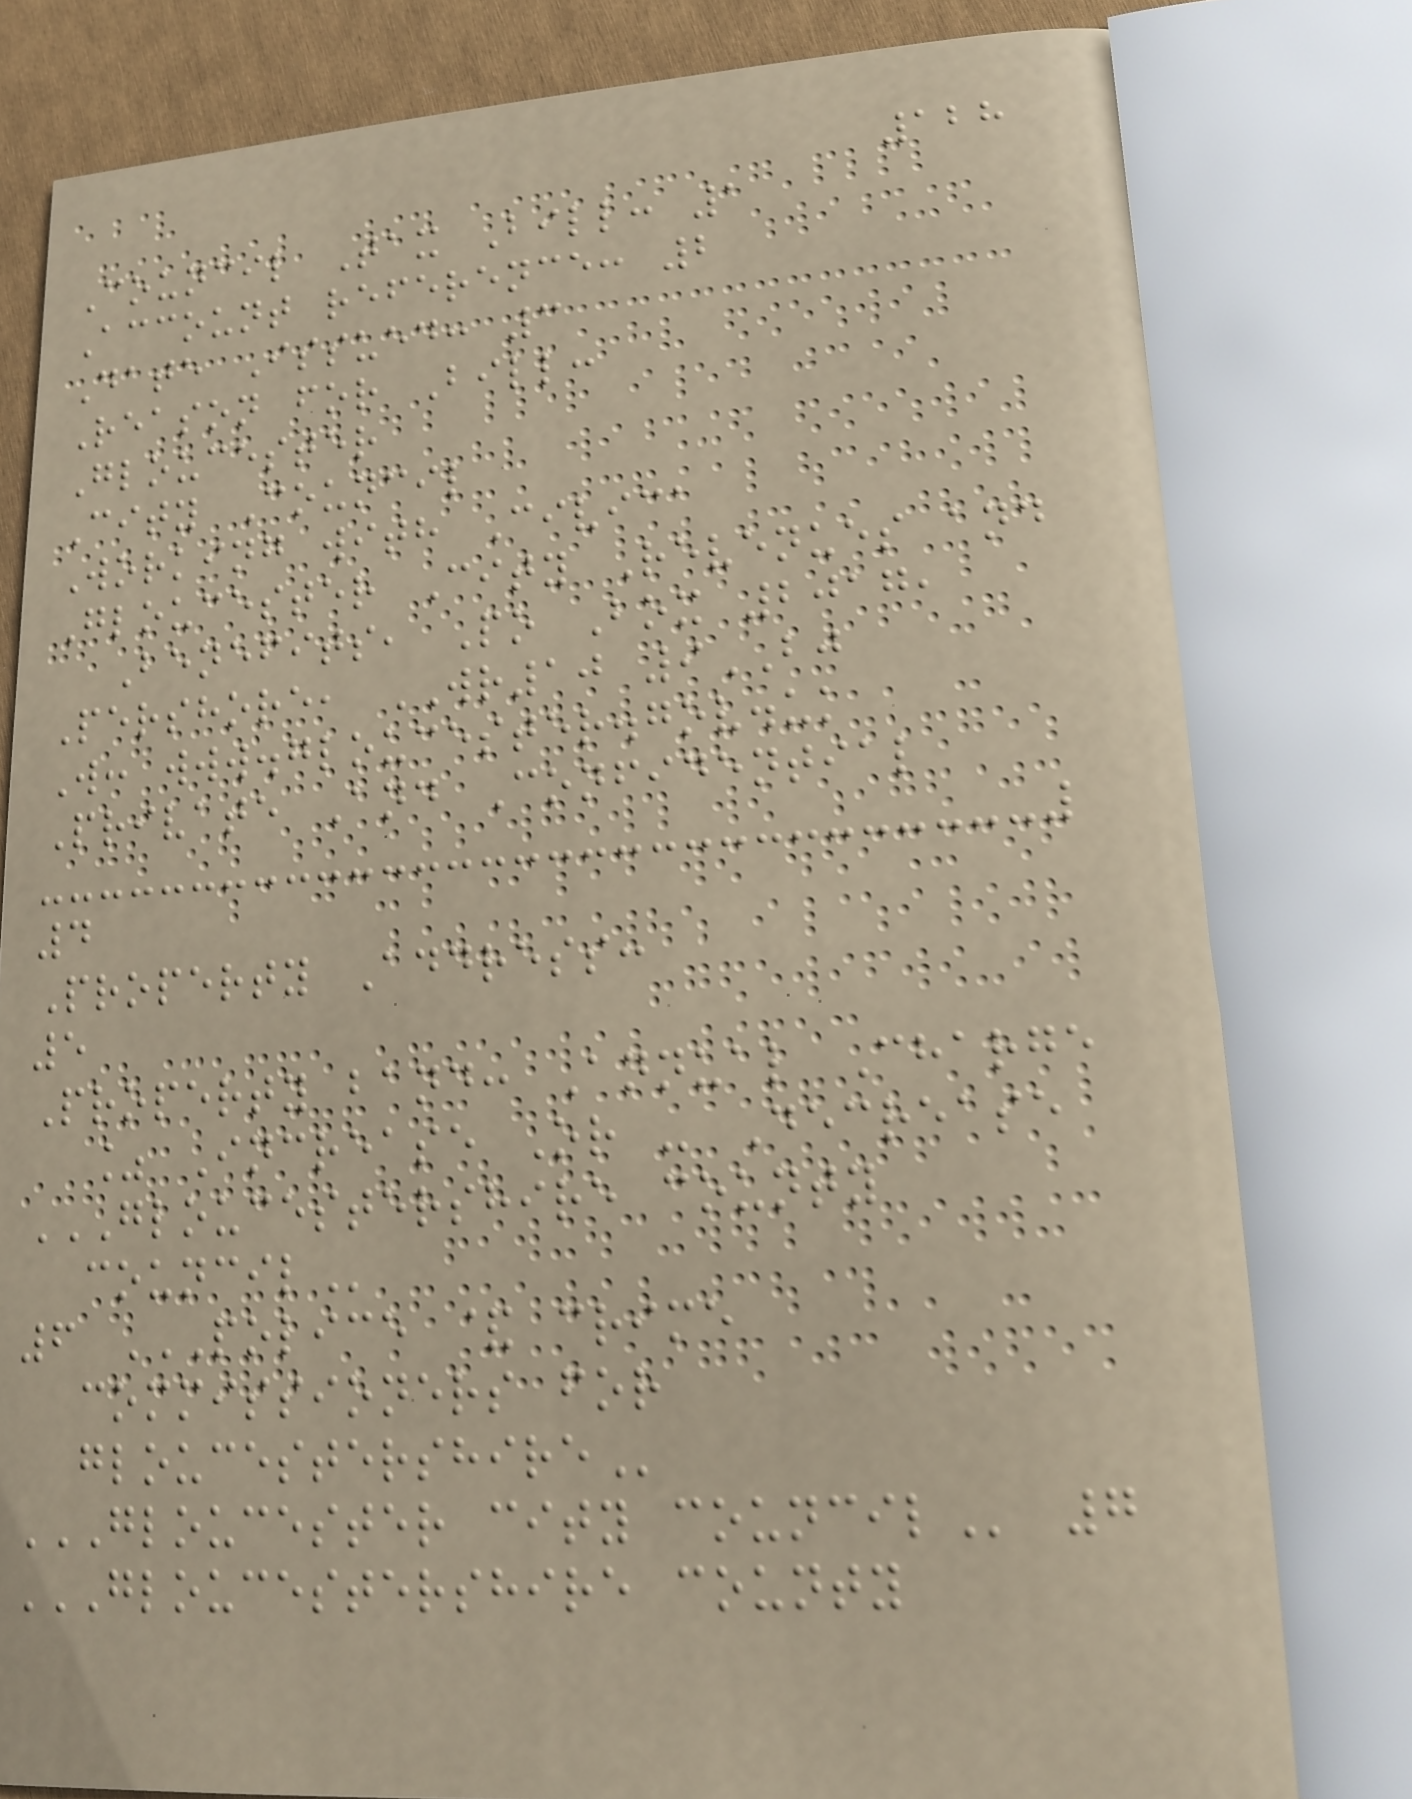128
Council Tax Bill: 1
Account reference: 2
Date Issued: 3
Reason for Bill:
Gloucester
City Council
Working with Civica
Gloucester City Revenues and
Benefits, Po Box 2017,
Pershore, WR10 9BJ
W: www.gloucester.gov.uk
Private And Confidential
4
Property Address:
5
Property band: Annual Charge
% Increase Or - Decrease
GLOUCESTERSHIRE COUNTY
COUNCIL
6 POLICE & CRIME
COMMISSIONERS FOR
GLOUCESTERSHIRE
GLOUCESTER CITY COUNCIL 7
GLOUCESTERSHIRE COUNTY
